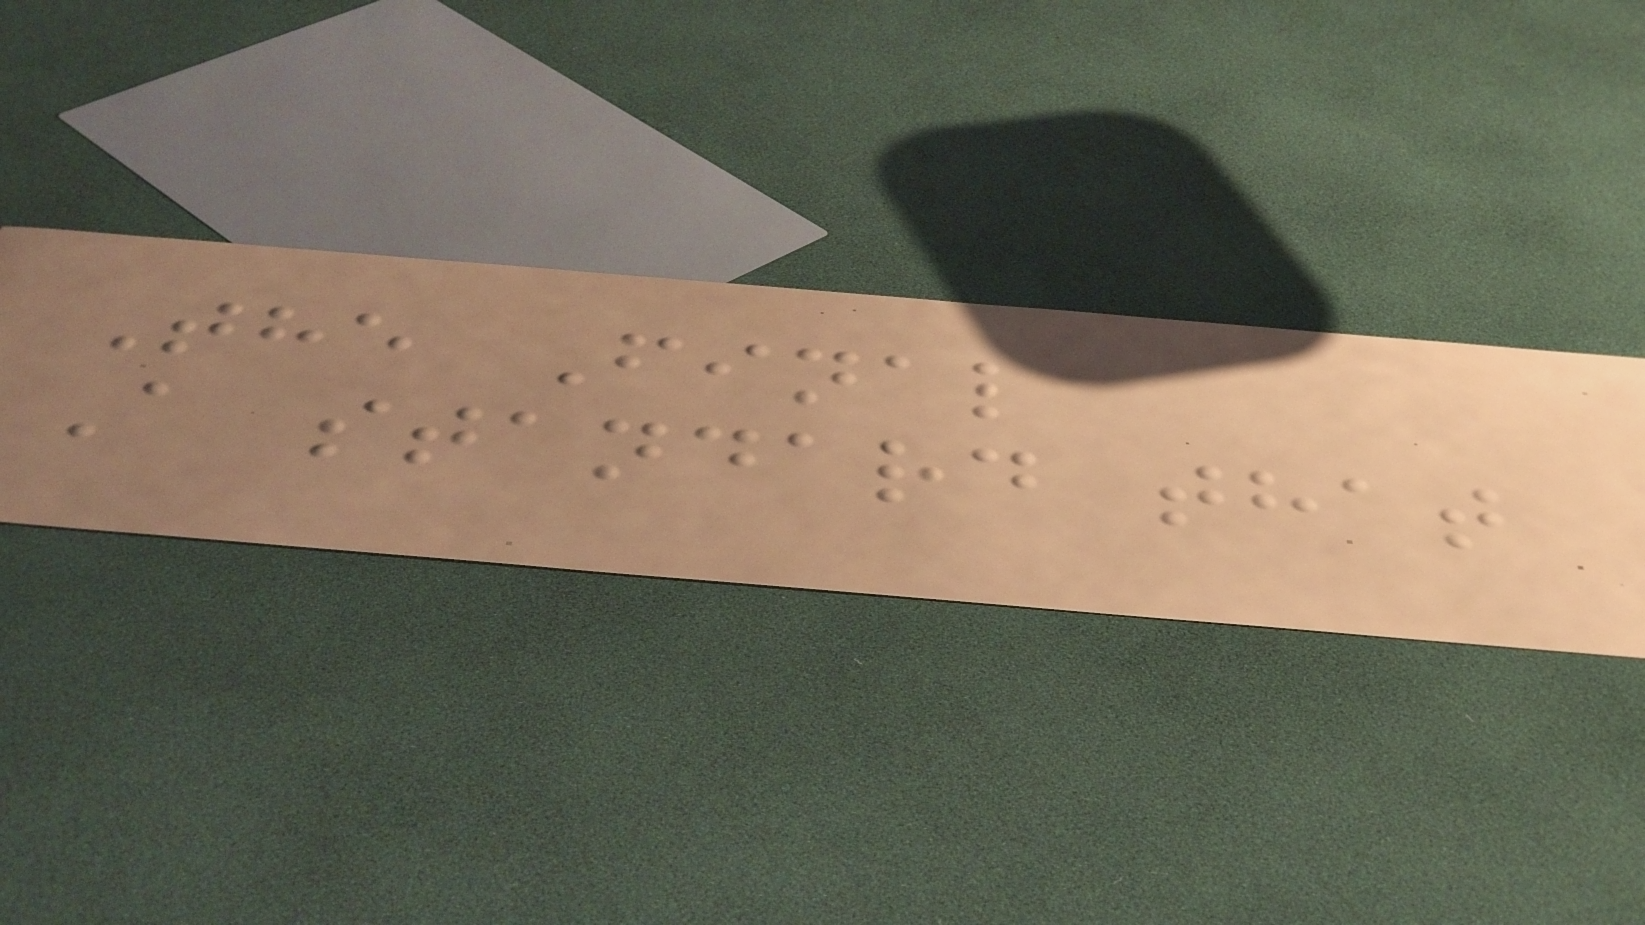The Final
A standard that
